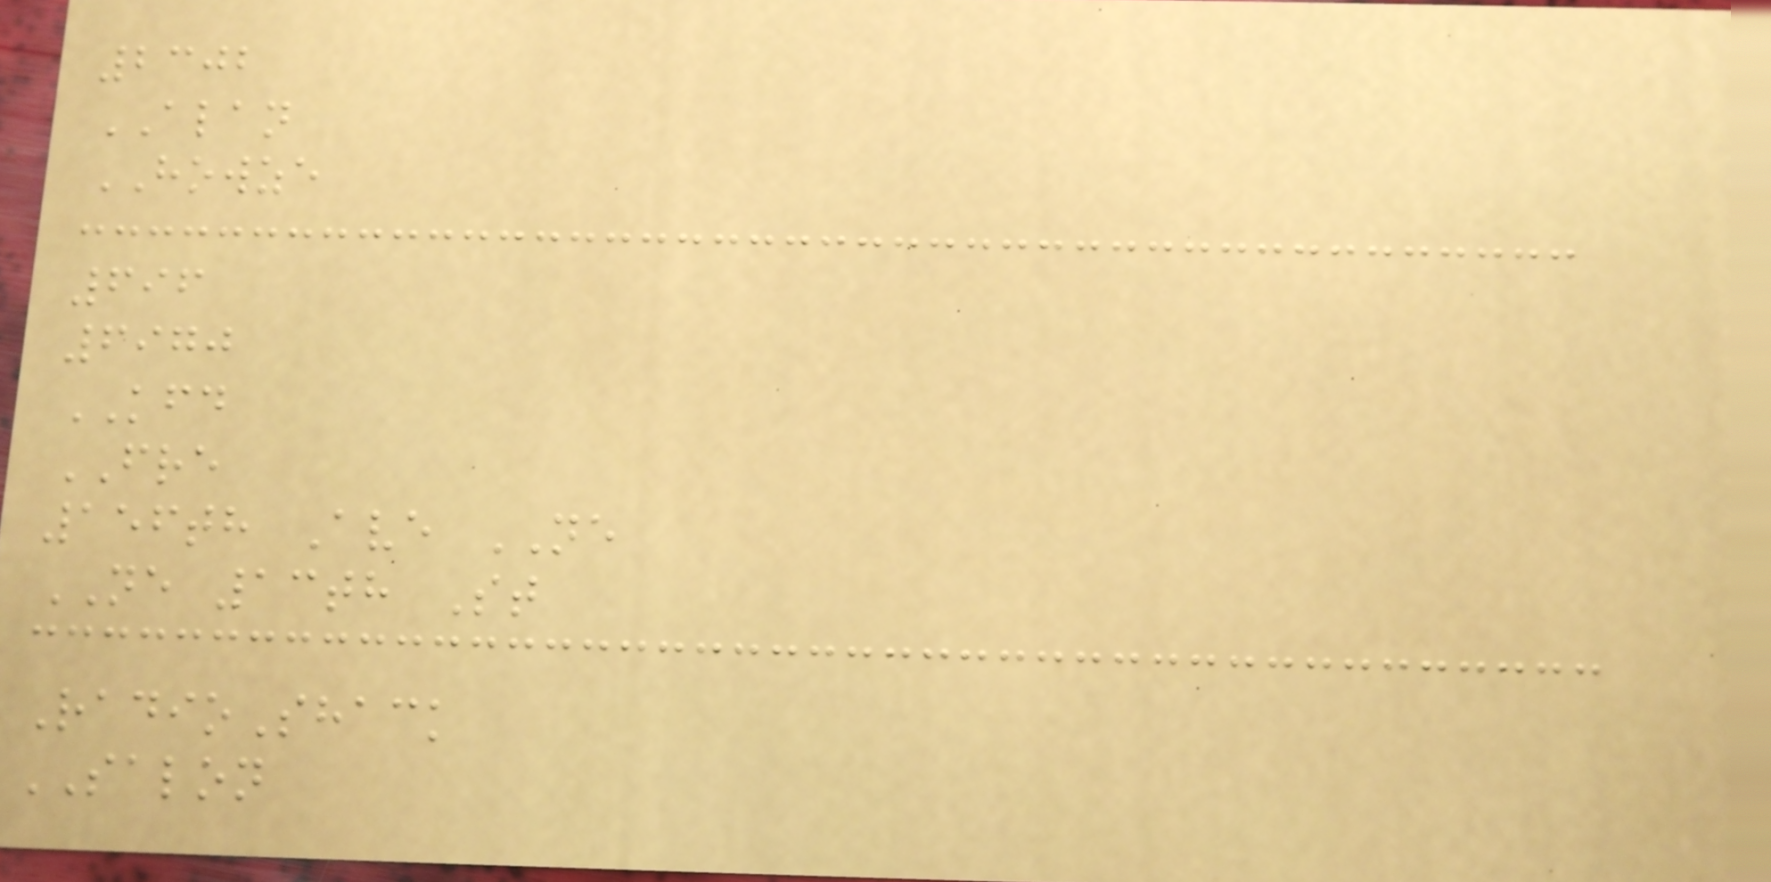2302
ALAN
HOWZE
696
6970
KFD
FRE
156th Ave NE
NE 13th St
RadioShack
SALON
